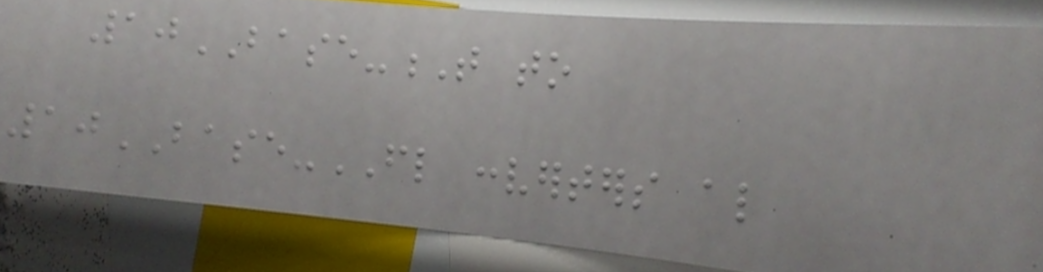10BASE-T to
10BASE-FL converters also
